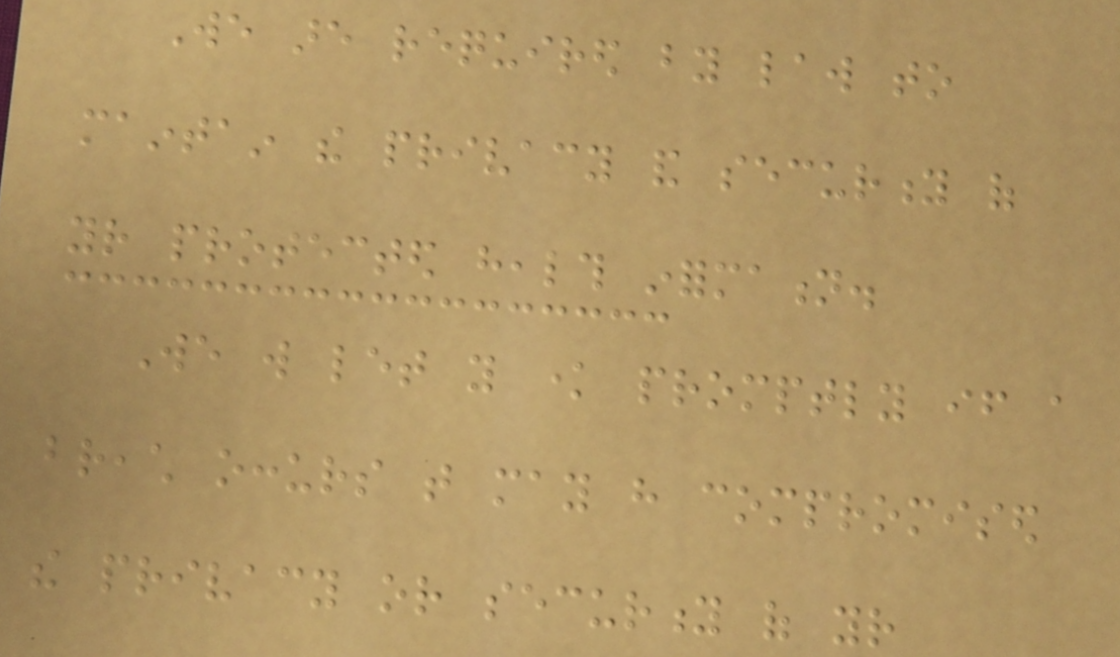We are required by law to
maintain the privacy and security of
your protected health information.
We will let you know promptly if a
breach occurs that may have compromised
the privacy or security of your
